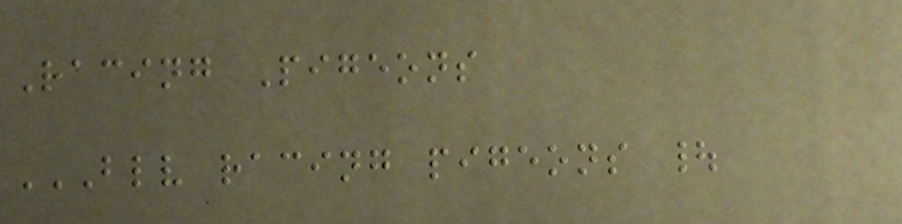Racing Pigeons
BLV RACING PIGEONS |
